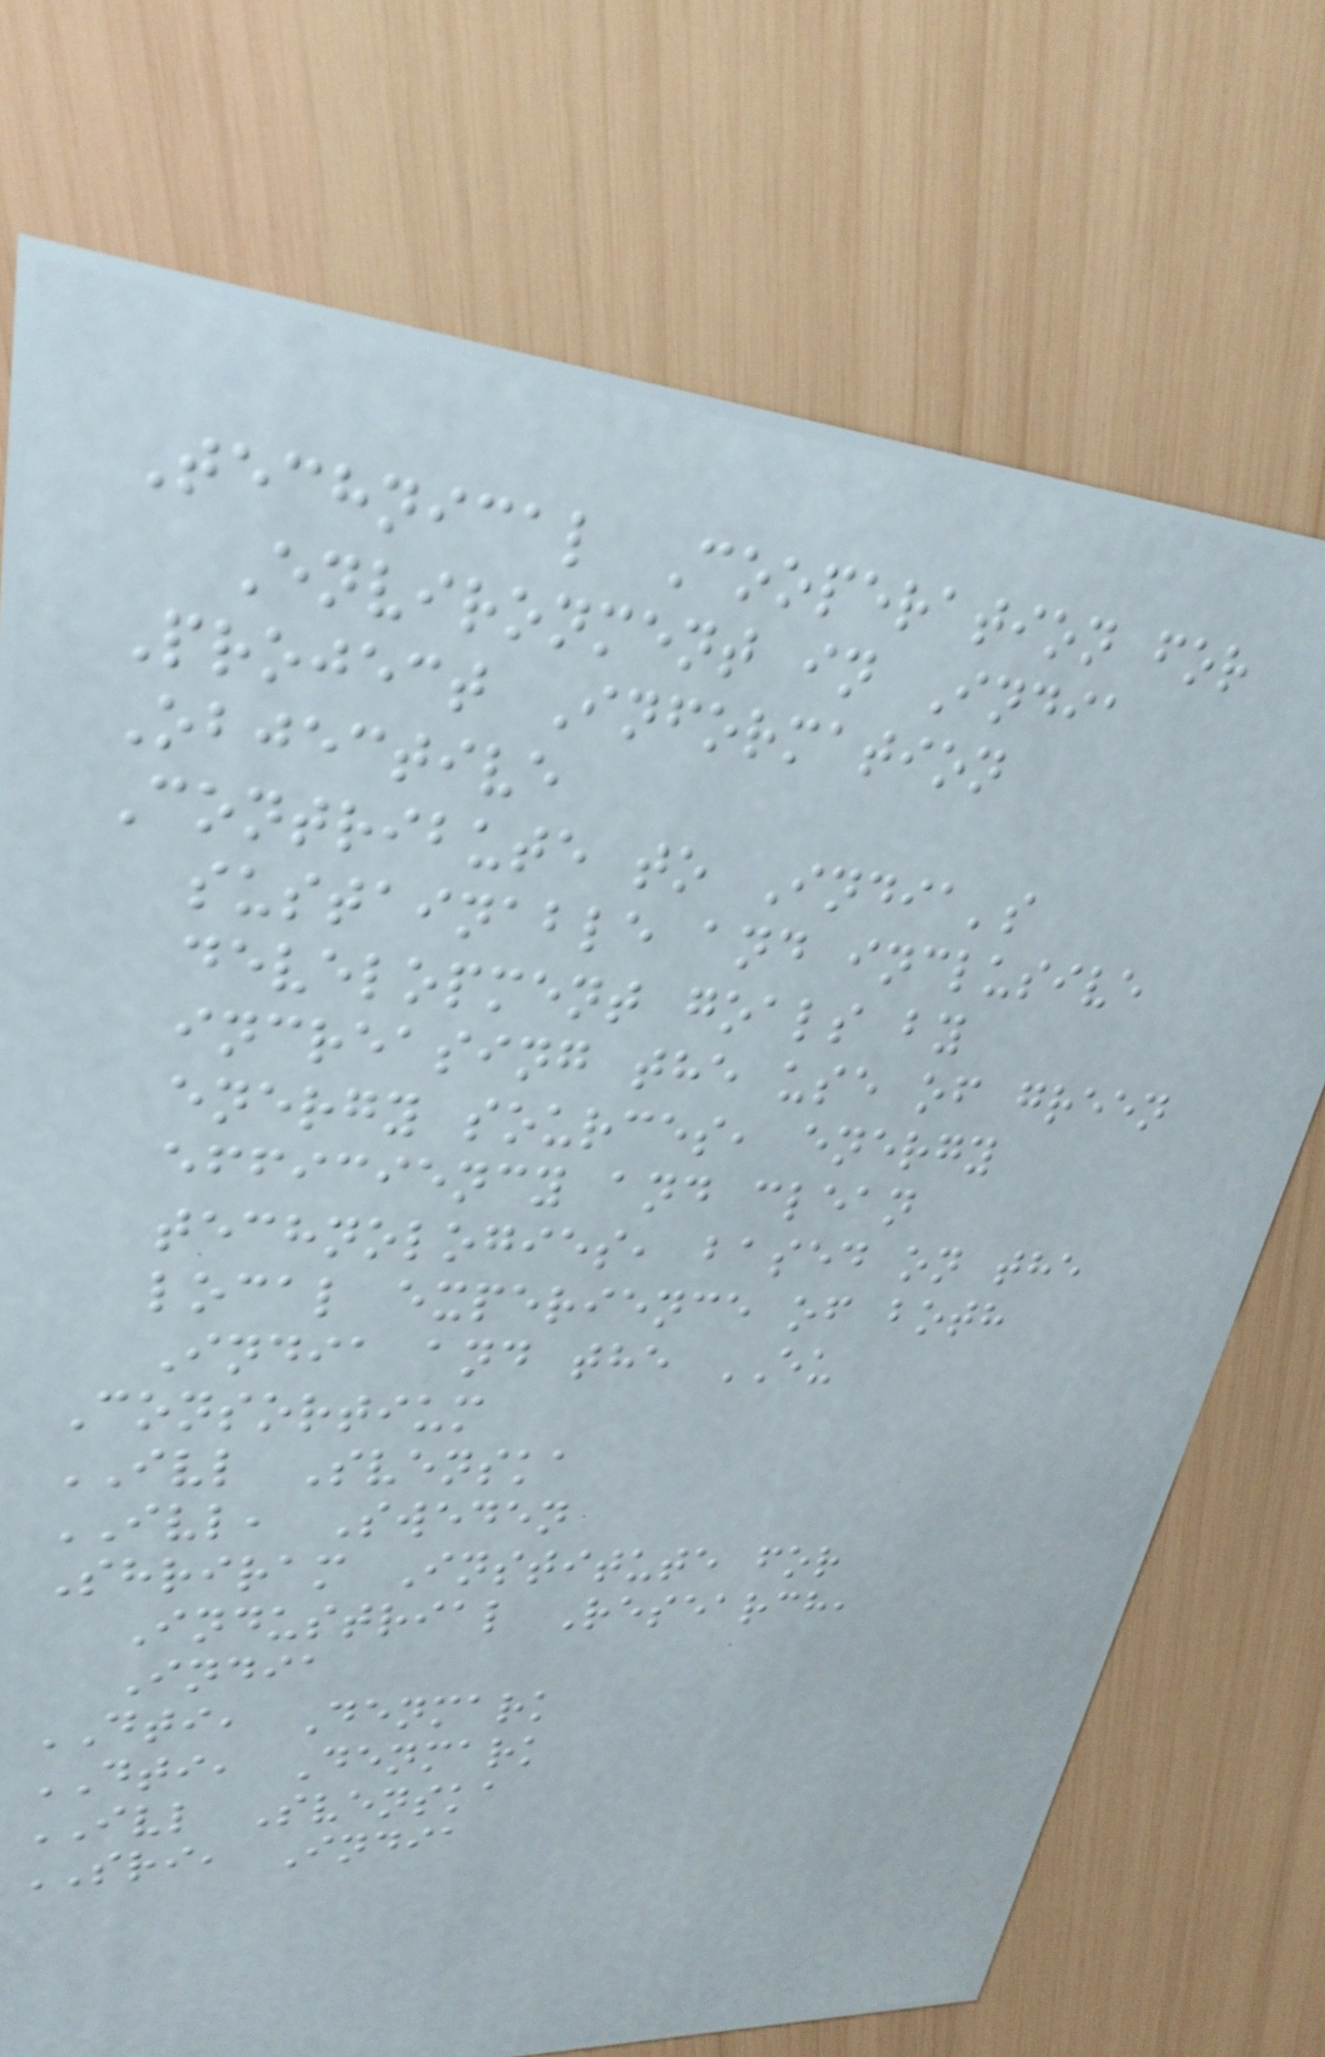Technical Cooperation for
Environment in India
Project Information
Objective
Contribute to India's
sustainable and inclusive
development goals by
increasing the use of green
energy sources, energy
efficiency and clean
technologies, based on the
local experience of both
India and the EU
Consortium
IVL Svenska
IVL, Sweden
Shriram Institute for
Industrial Research,
India
DTI, Denmark
DTI, Denmark
IVL Svenska
SRI, India
